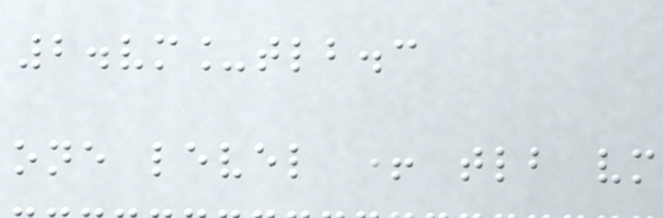2.vm_tlb.c
one level + tlb vm
